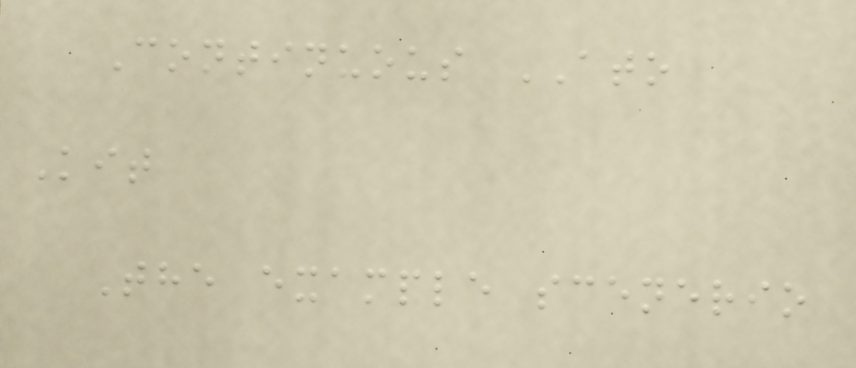Continuous ATO
Kit
The example scenerio
